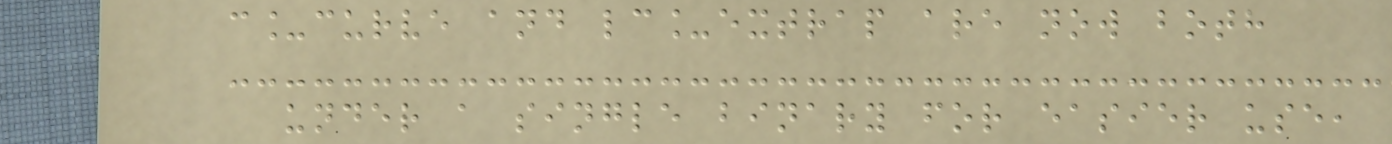c_curve and lc_extrap are now both
under a single binary for easier use,
